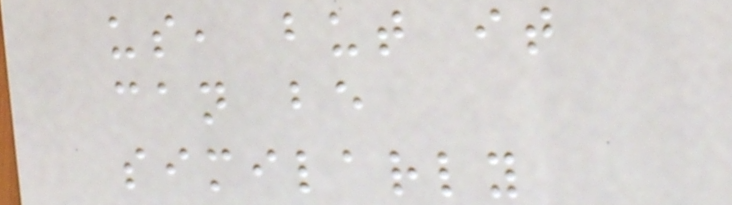us, but it
can be
similarly
